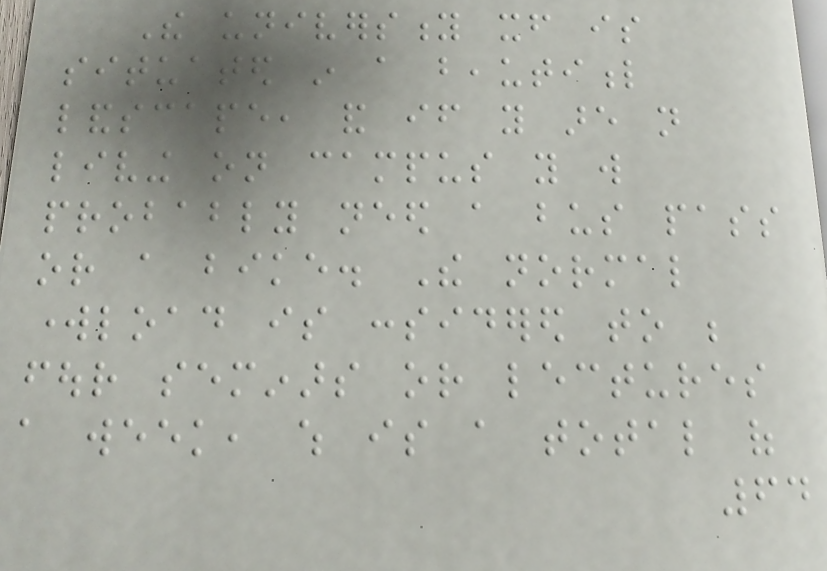The university itself is
situated in a beautiful
landscape, and if you are not
living on campus you will
probably need a bus pass
or a bike. The normal
workload is considered to be
four seminars or lectures
a week, which is a total of
64
